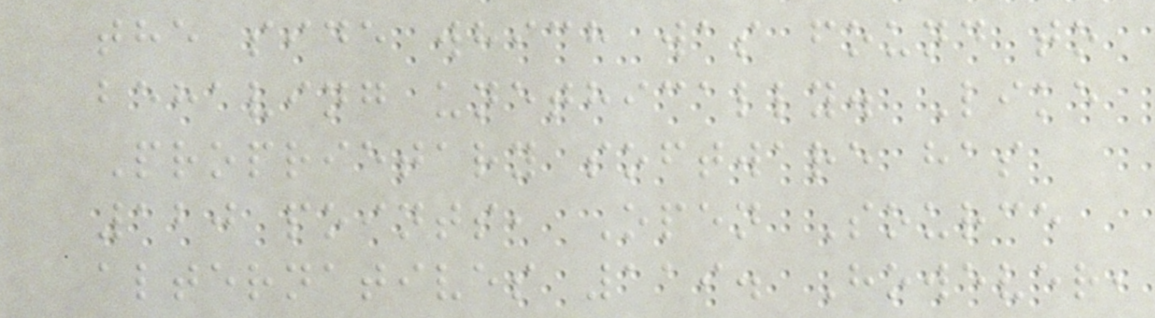the side which was found to
behaving unethically. Like
Proprietary software has
120 points, Open Source
alternatives 119. However,
